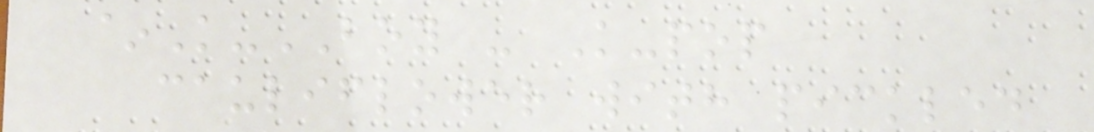~K-BOY - K-pop
cauliflower with pickled
